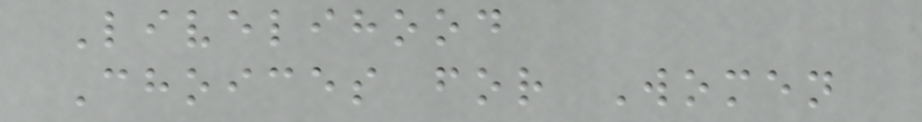Livelihood
Choices for Women
